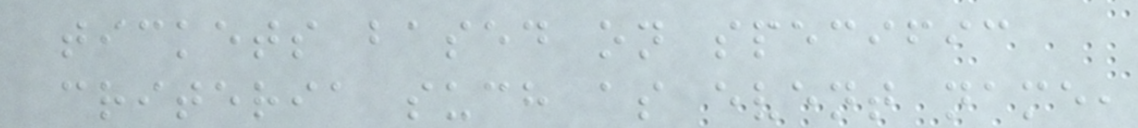tickets based on specific
criteria such as event name,
